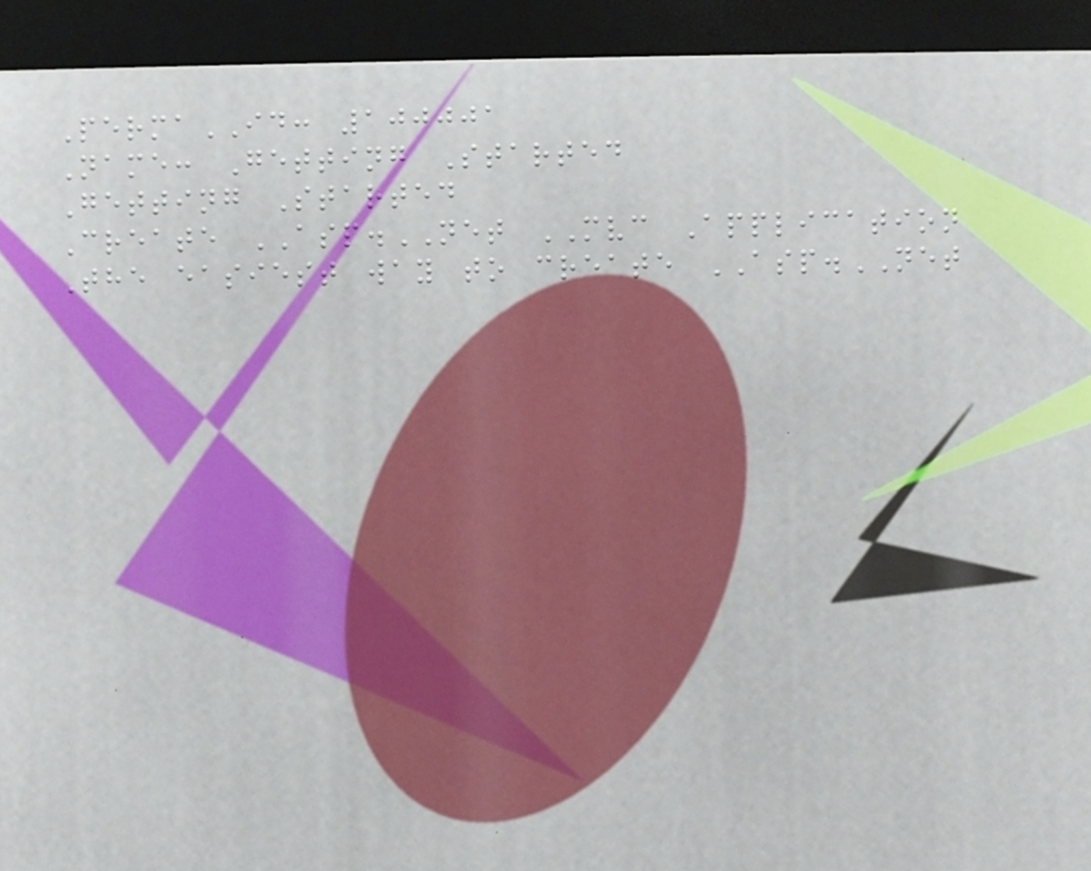PermaID: 100001
Name: Getting Started
Getting Started
Create ASP.NET MVC Application
The easiest way to create ASP.NET
